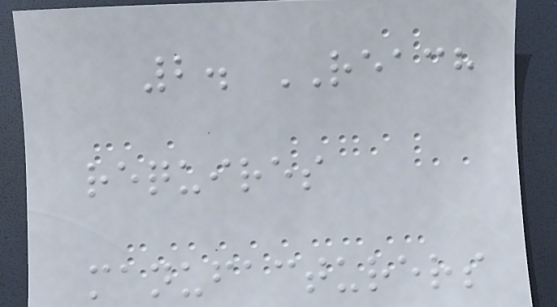2. REACH
requires
manufacturers
